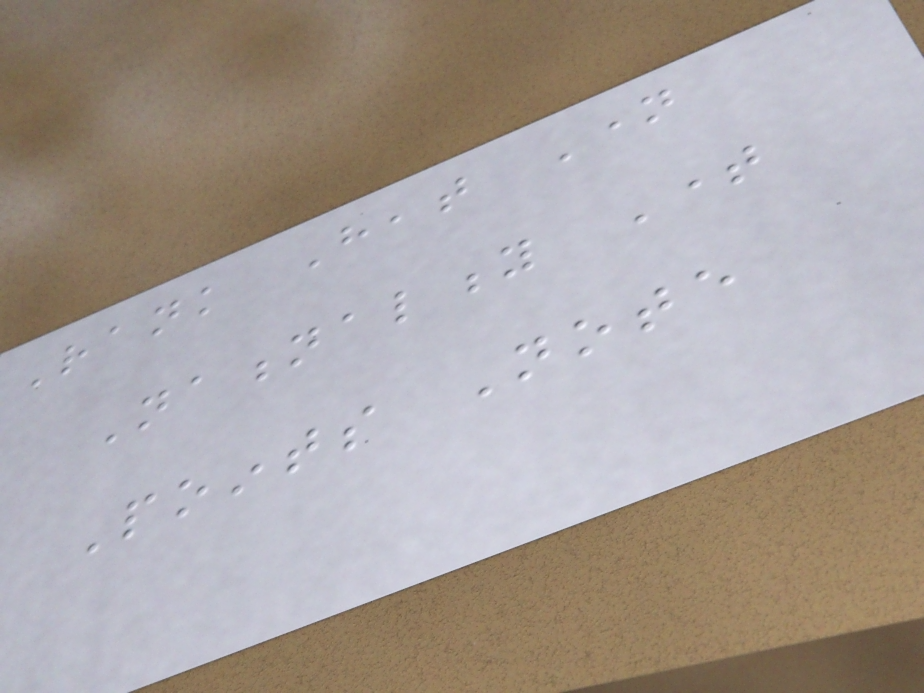Rank Heat Name
Nationality Time
Points Note
